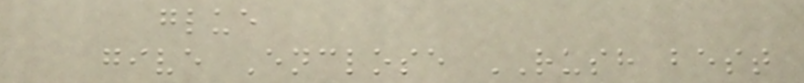glue
give Enclose RUSH best
